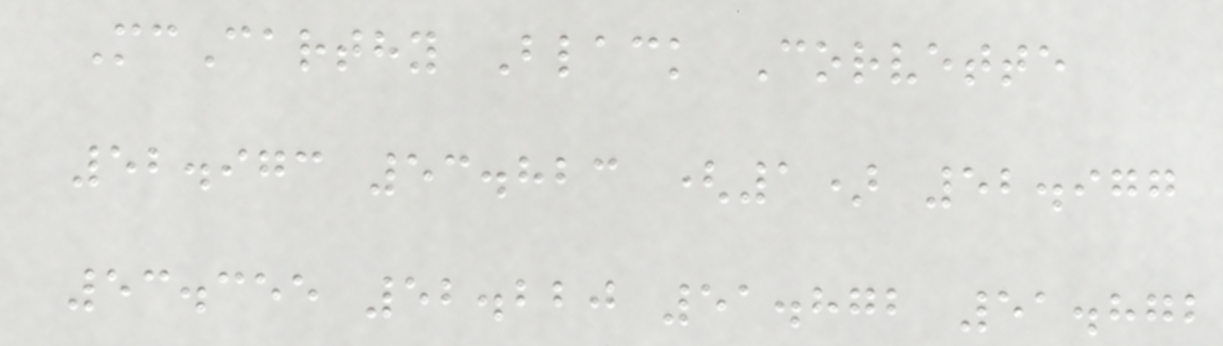McCarthy Black Corvette
52.973 53.823 (1) 52.977
53.355 52.220 51.872 51.872
